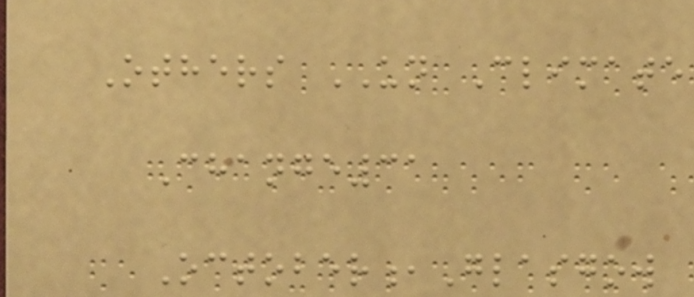Others UN Climate
Change31
October,Glasgow
